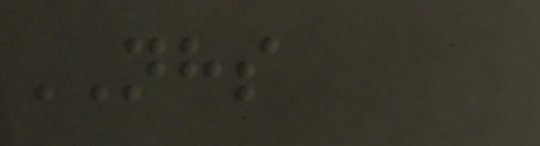NHS
